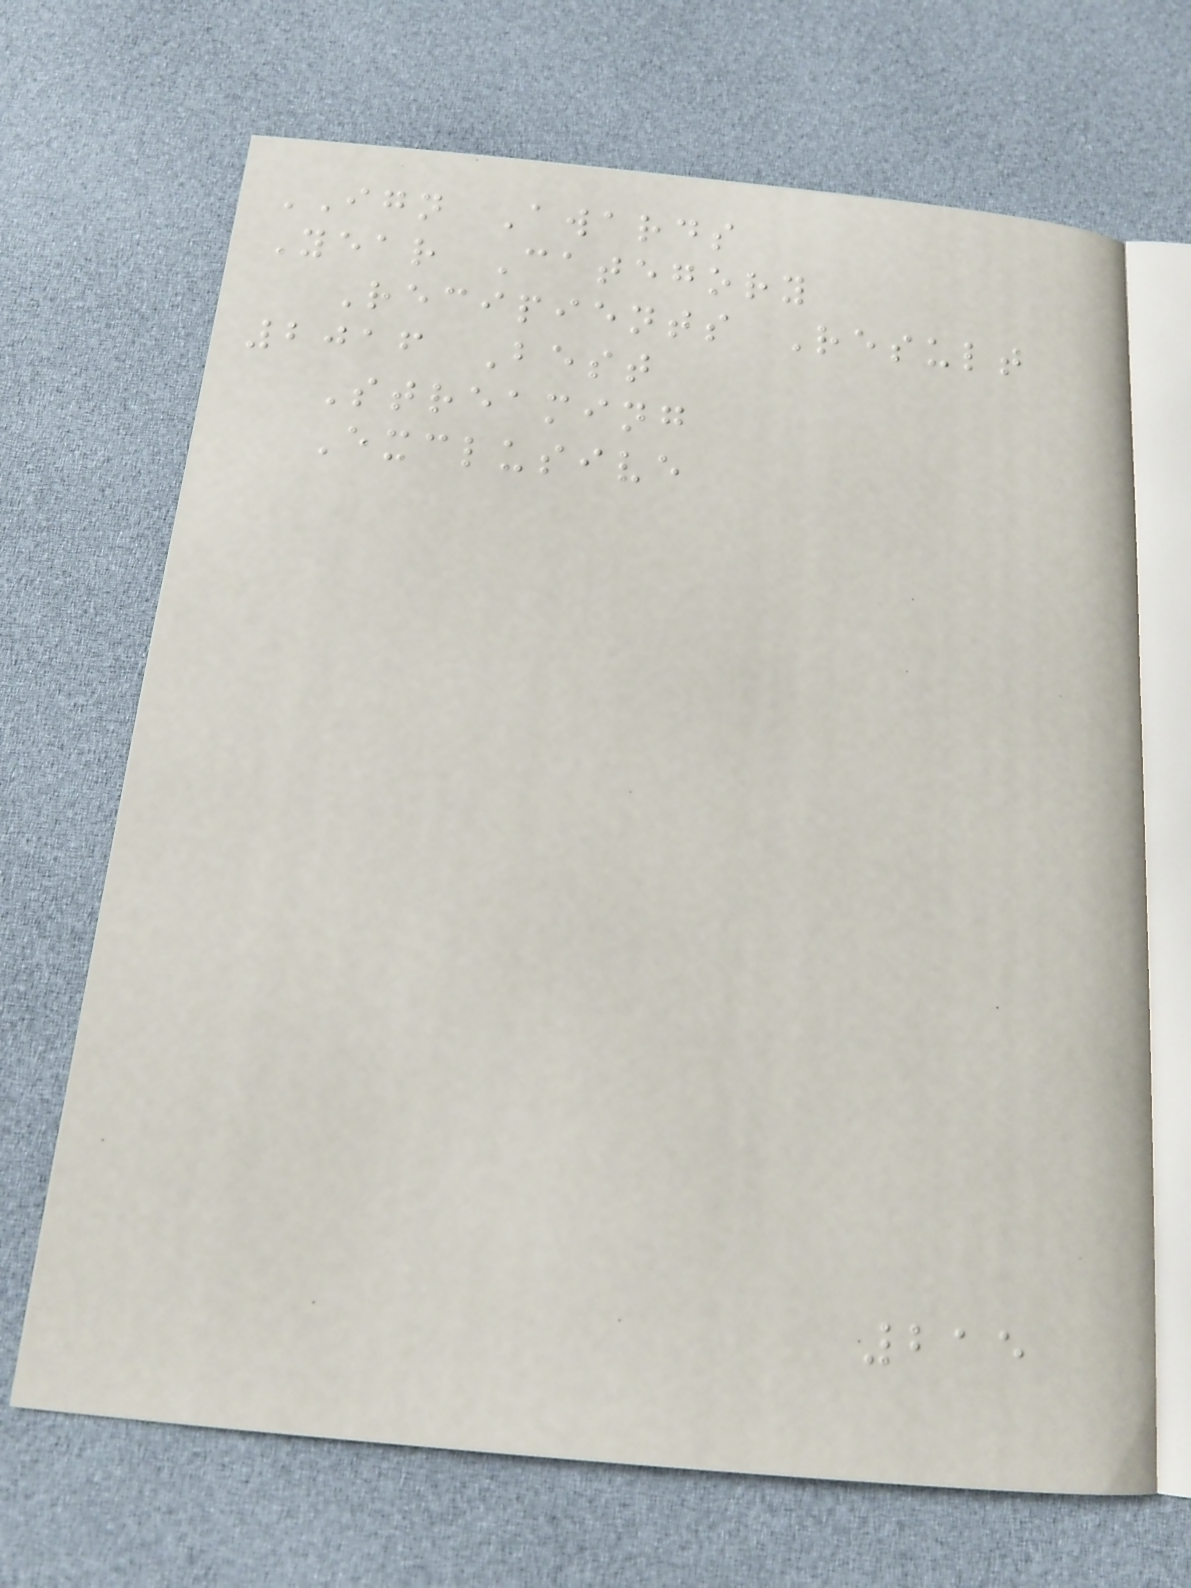IGN Awards
Year Category
Recipients Result
2016 Best
Streaming
Exclusive
215
